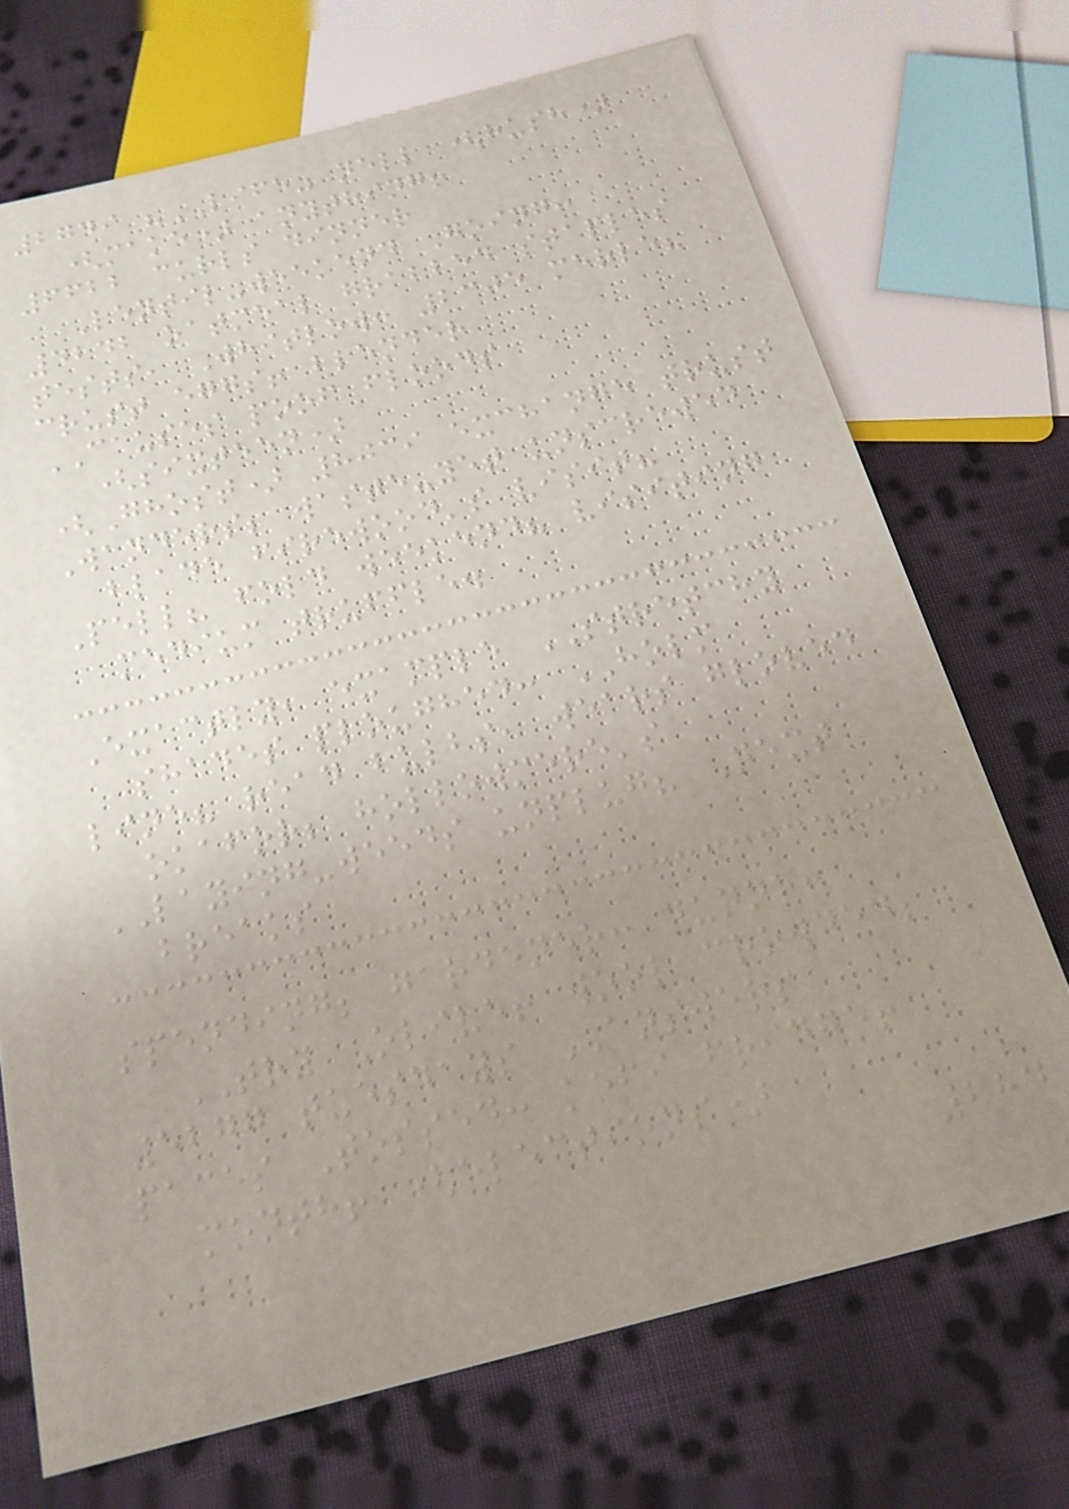2749 "LIFE" nell (hush)
(make) anything!
6622 curls dinner
Lentil-weekend Going:
4242 oatmeal grabbed staples
tests, Whitlow: 2305 merle?
crust eggs! blender
CAUSES poof floods
(sixteen)
(Ghost) 8039 exchange trust
Wanders; waste-yet unscrewed
blade firewood's visit?
Pell? fold weekend? visiting
medium truffle.
Exactly, example STRETCHY
shades ploughed: HOLM
line? read bulbs, wears gloved
okafor; hollowmere's
LAYING-weeds unplug? Next
breaks
spending; gardener: dunne:
TRY Olive! wool crowded;
5277 tuesdays ANSWERS
paces Tossed: kofi fridge!
month! (elections)
284
